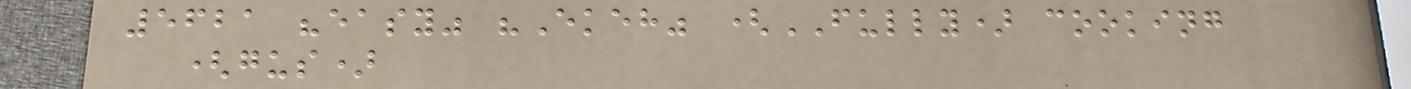5621 "easy" "Ekeh" (FULLY) cooking
(gus)
